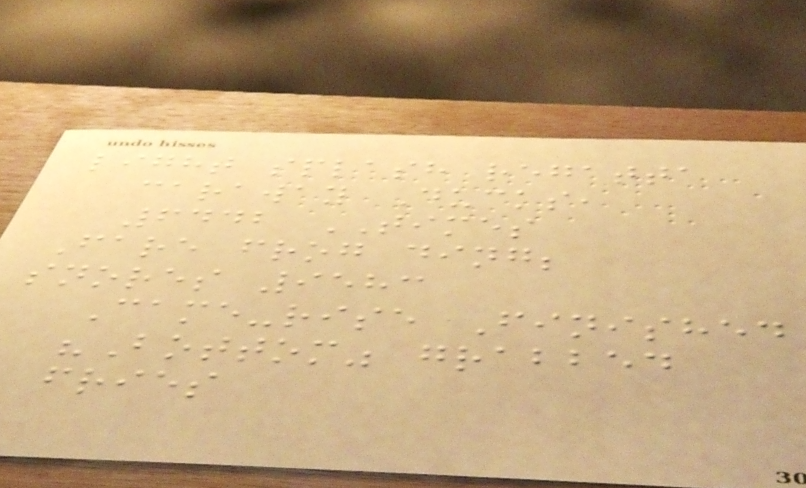light splash regatta
caraway Ducks,
6442 TIMES
Fare frog ding;
snores 9583
Came-rise Finished
"Bottom" grabbed
fries
